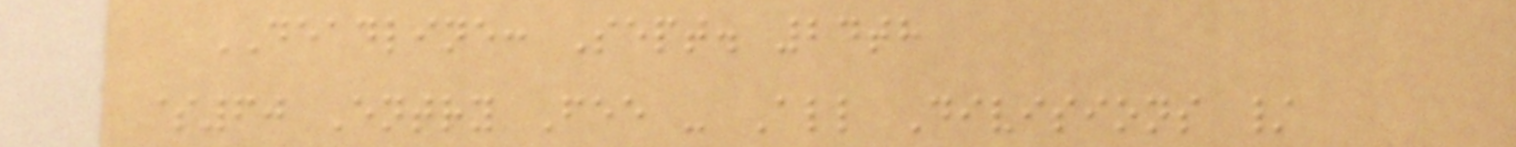DEADLINE: Sept. 24th
$60 Entry Fee - All Divisions /
